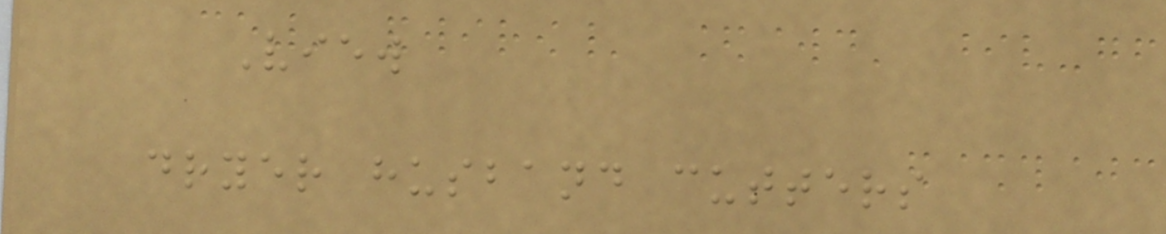View
dryer husband cutters
